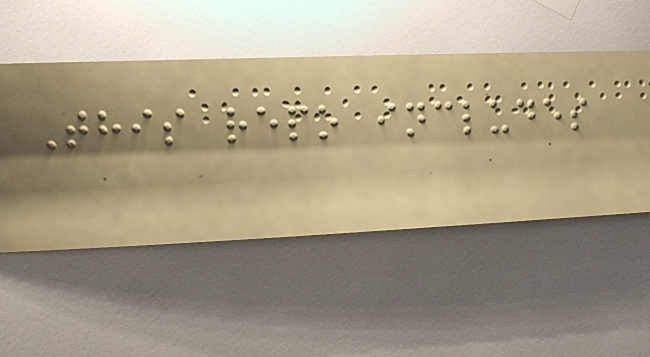This repo includes
